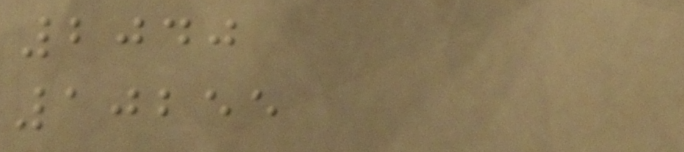2040
10255
